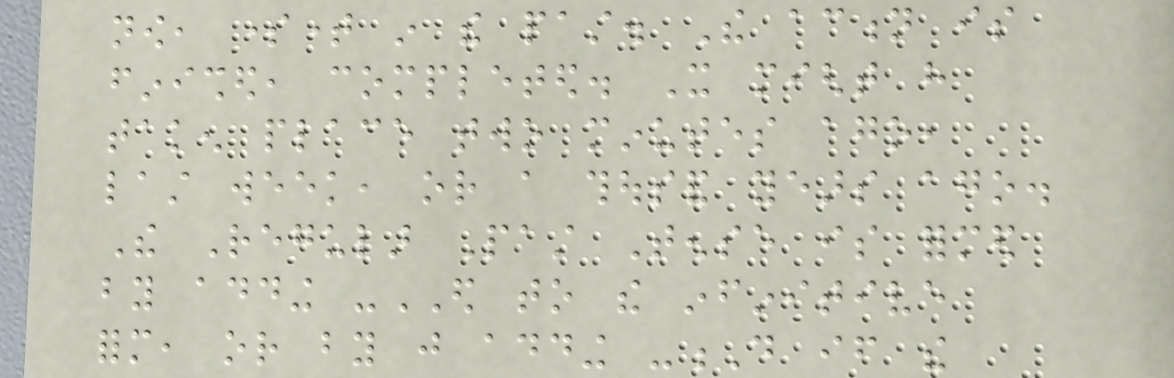now, sometime in the past. The action is
finished, completed. It might have
taken place two minutes ago,
last week, or a thousand years ago.
The Regular Past Tense is formed
by adding -ED to the infinitive
form, or by just adding -D if the
